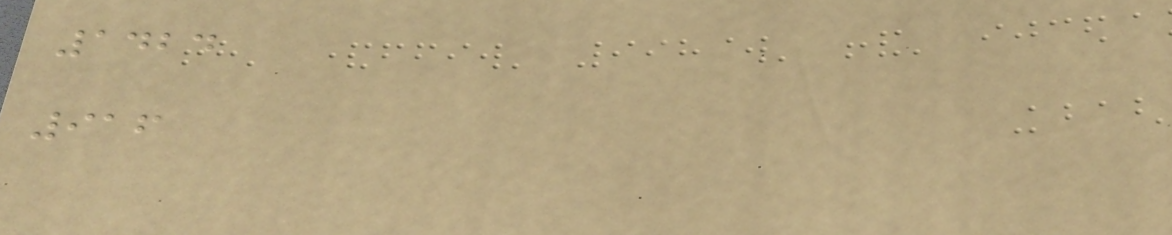1424
916
